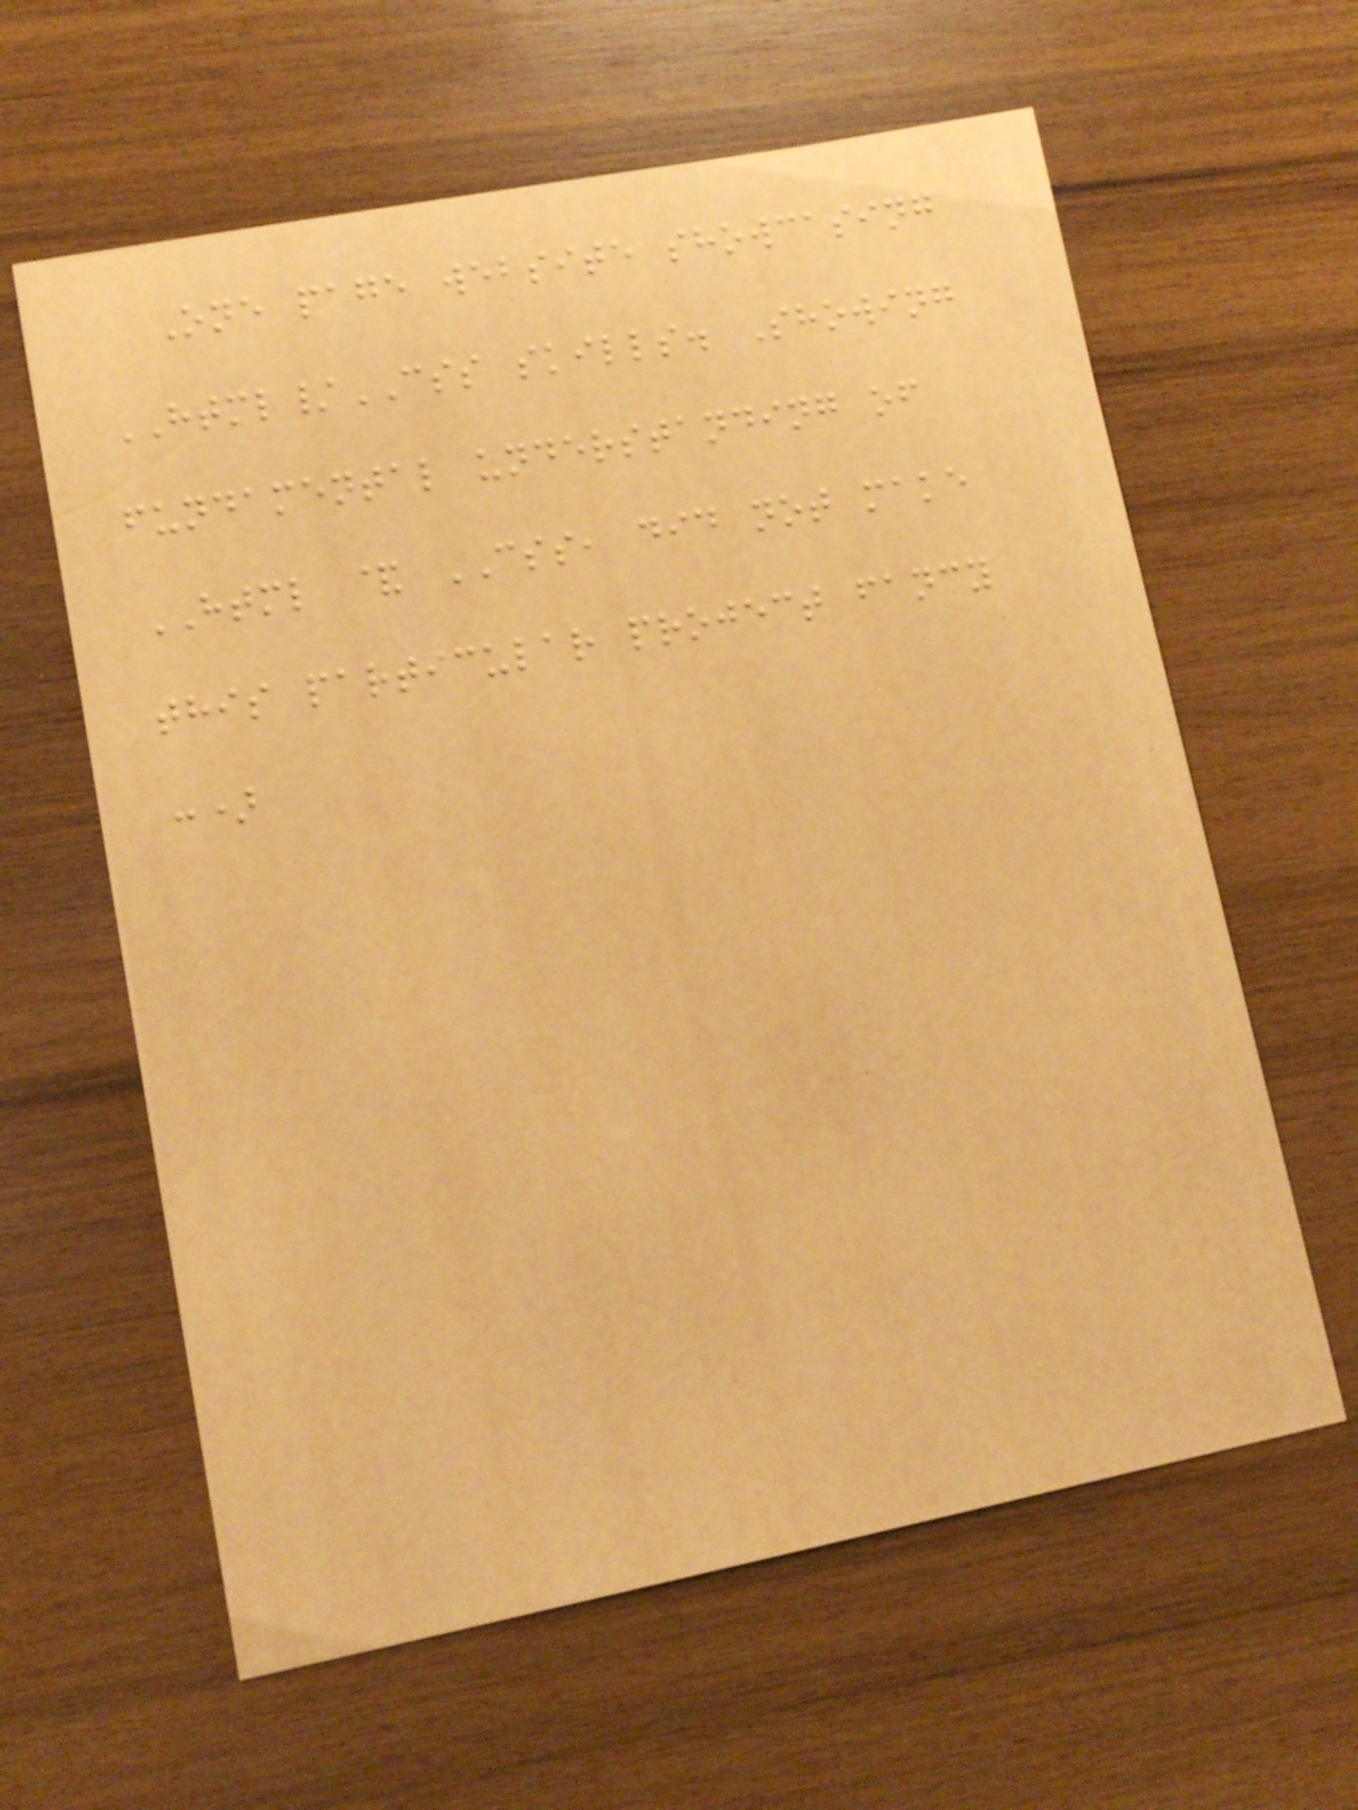One page website showcasing
HTML/CSS skills. Showing
fundamental understanding of
HTML & CSS, did not make
this particular project fancy
:)
